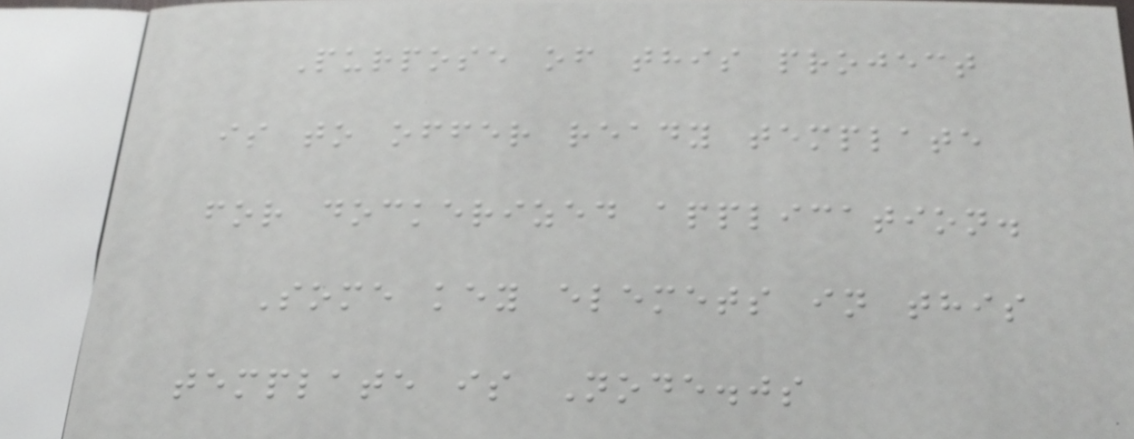Purpose of this project
is to offer ready template
for dockerized application.
Some key elemets in this
template is Node.js
